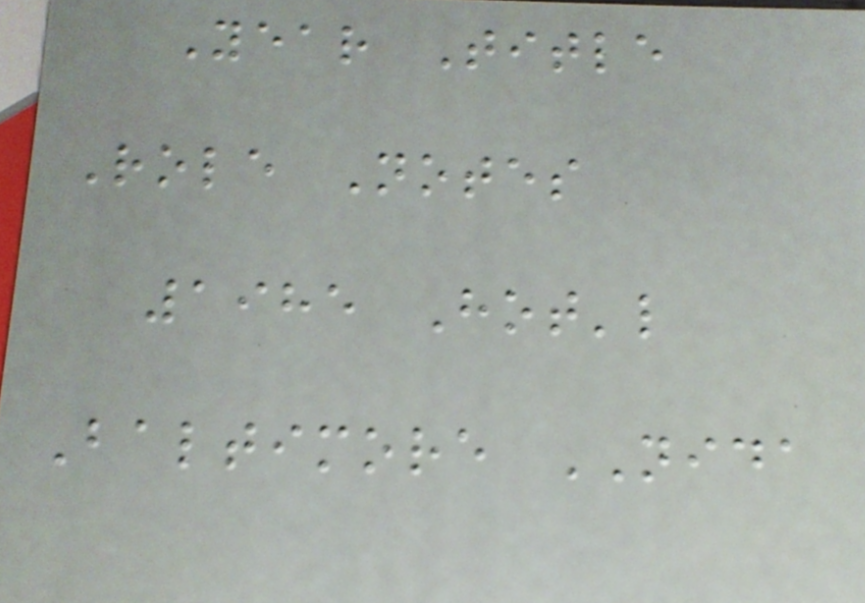Year Title
Role Notes
1985 Hot'l
Baltimore NIDA
